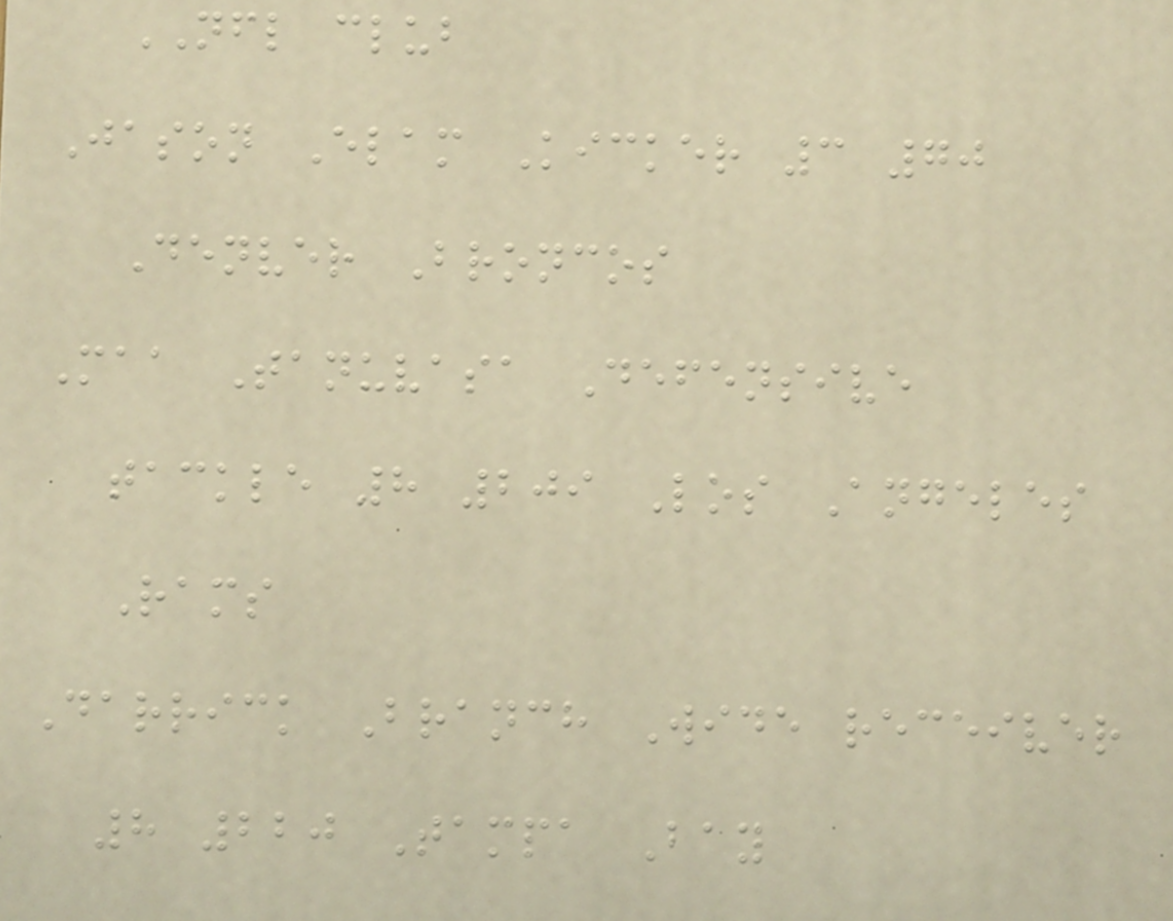NFL club
Jason Elam Kicker 3 70
Denver Broncos
Maa Tanuvasa Defensive
tackle 8 209 Los Angeles
Rams
Darrick Branch Wide receiver
8 220 Tampa Bay
